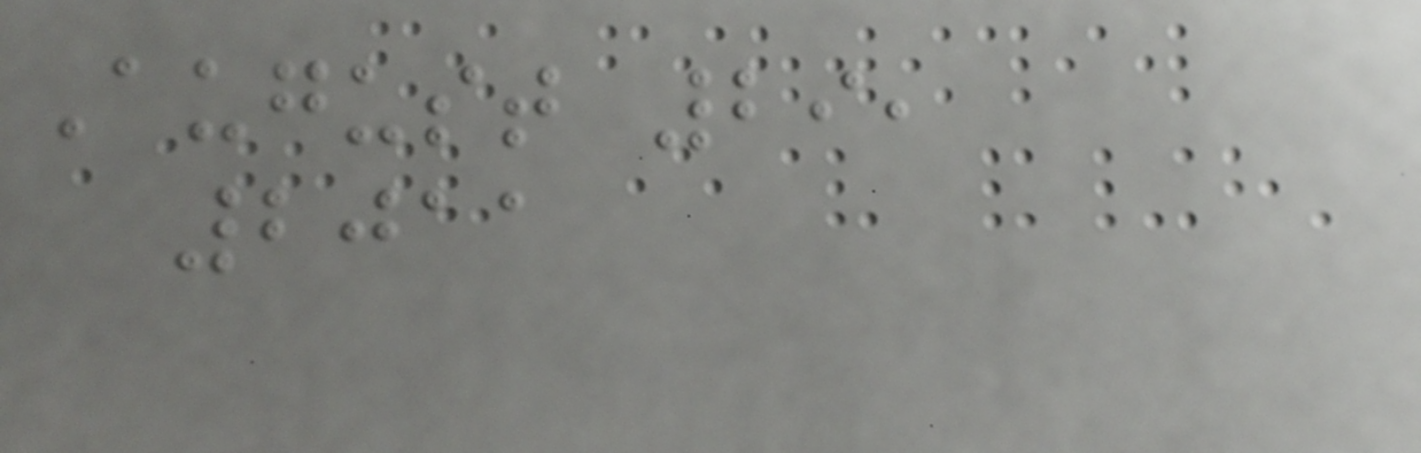August 29,
2011
